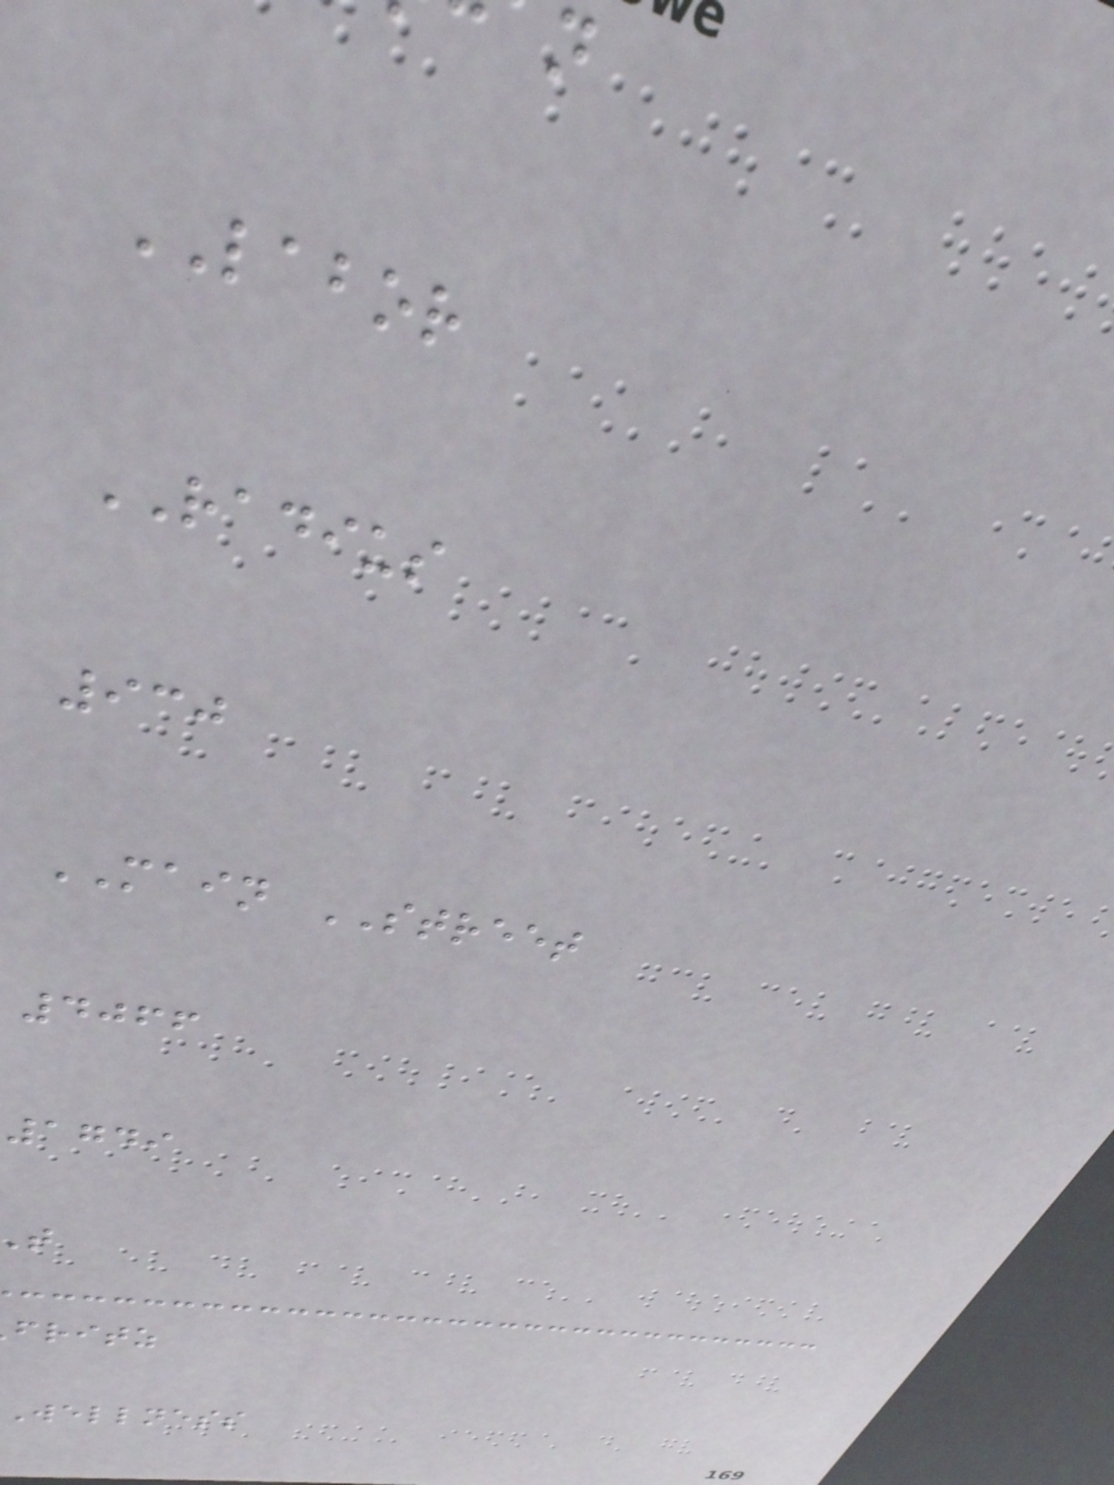LABOR
RADIUS
930
MAIN STREET
4066
1749
fritz
wellness
